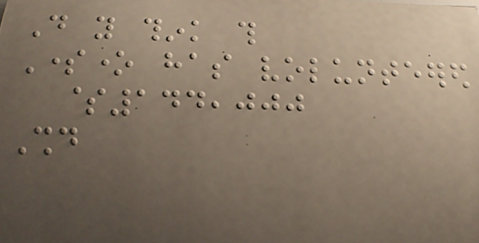Do you think this
Someone has volunteered
$144,000
Should
